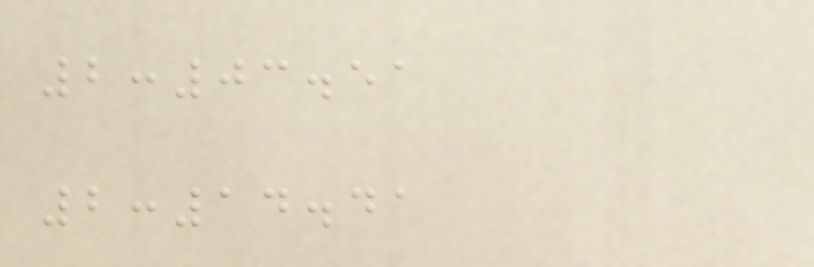2:03.51
2:14.41
